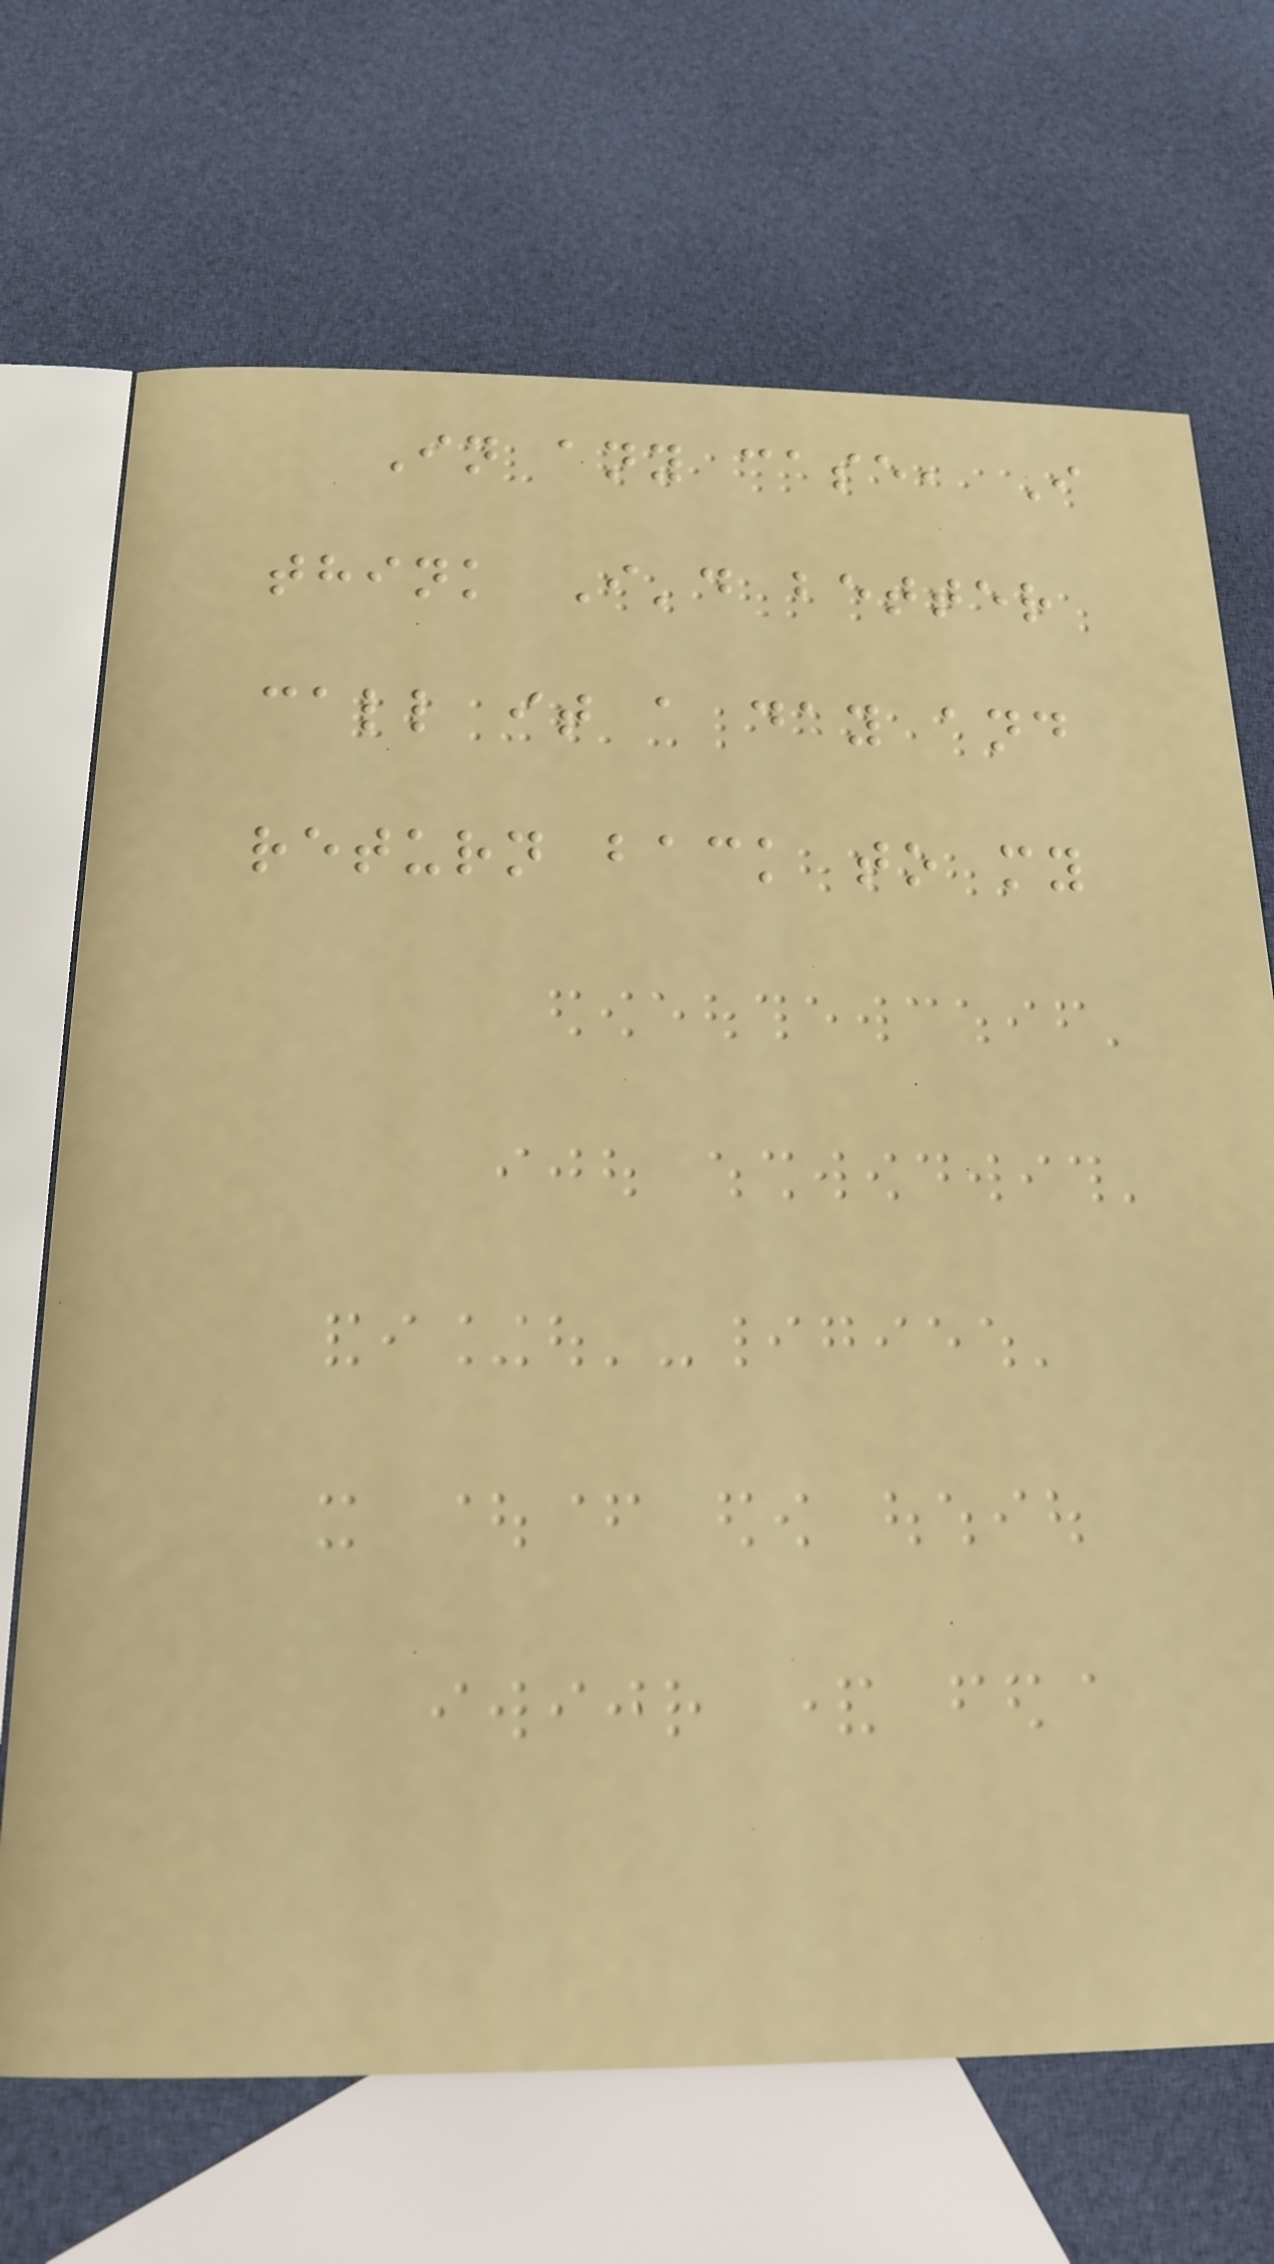In any case, I
think I'd better
call it a day and
return back to my
